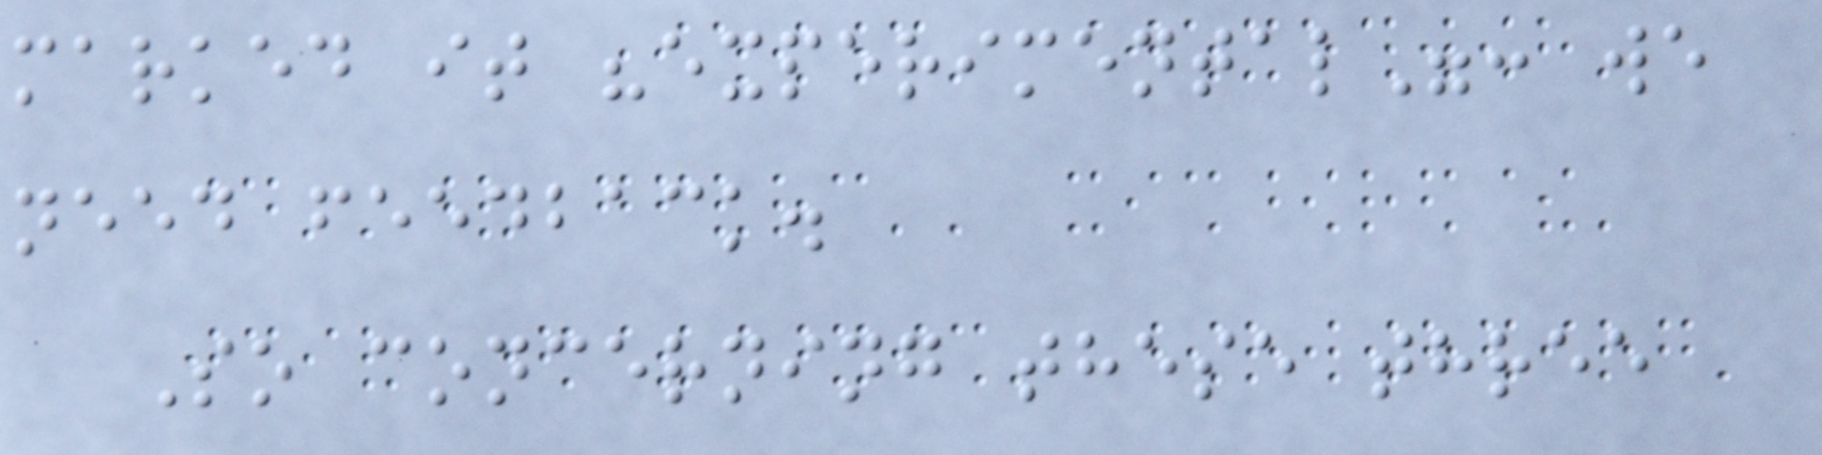marked it "experimental": we
need feedback.
So concerning these three
